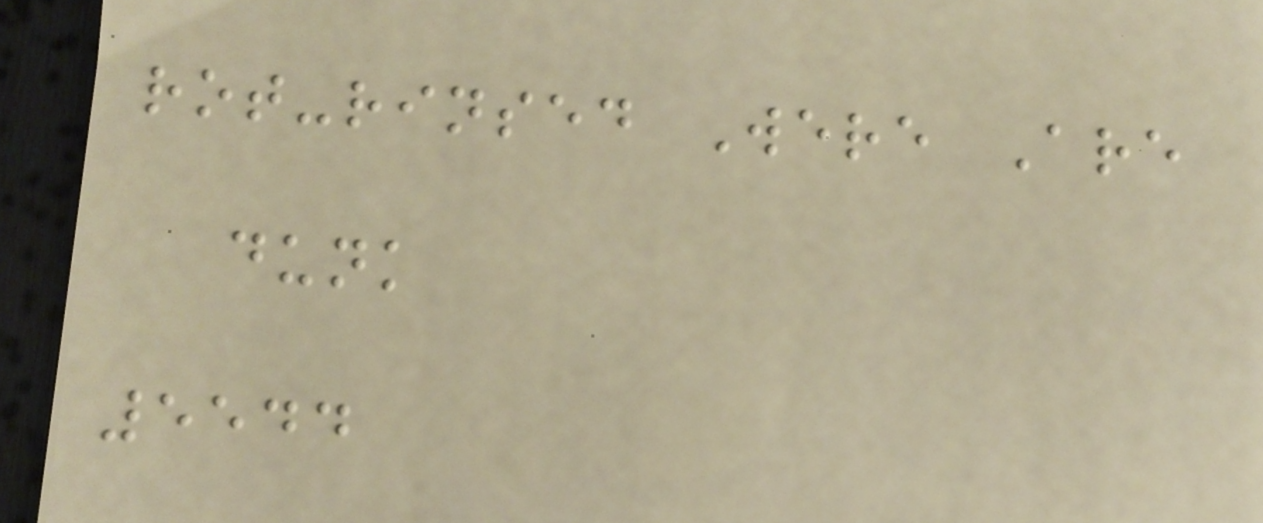rot-rinsed Were Are
dunk
5544
